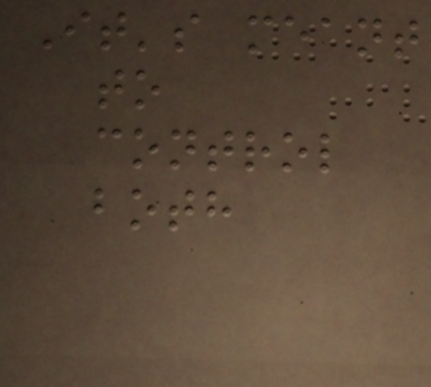It's meant
to
control
both
